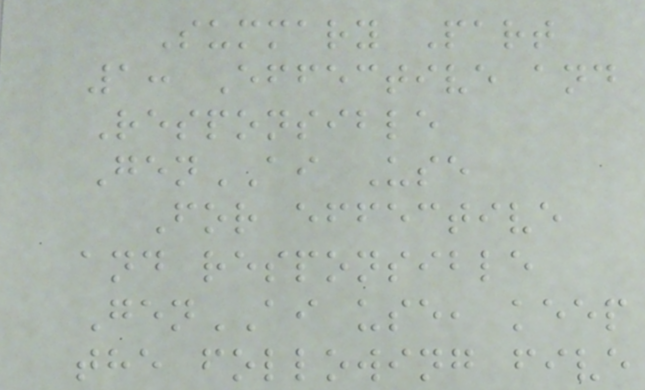Summary Part
1: Effective and
Responsible
GenAI Use
For effective
and responsible
GenAI use, keep
the following five
